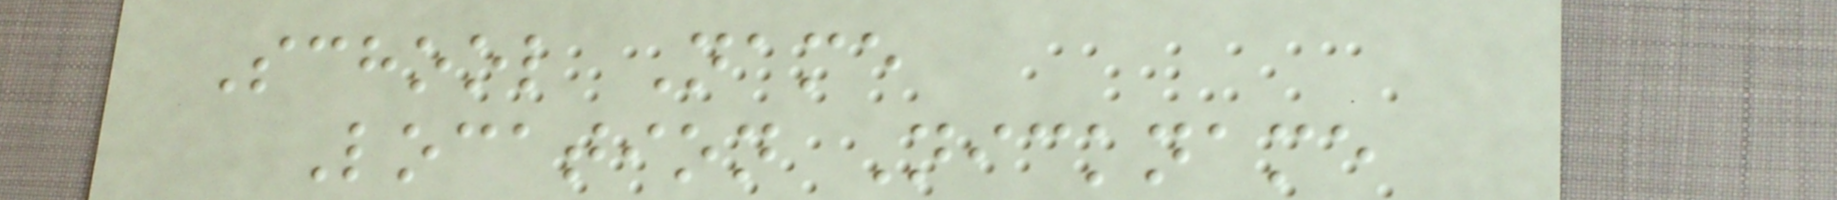School Name
Location Nickname
